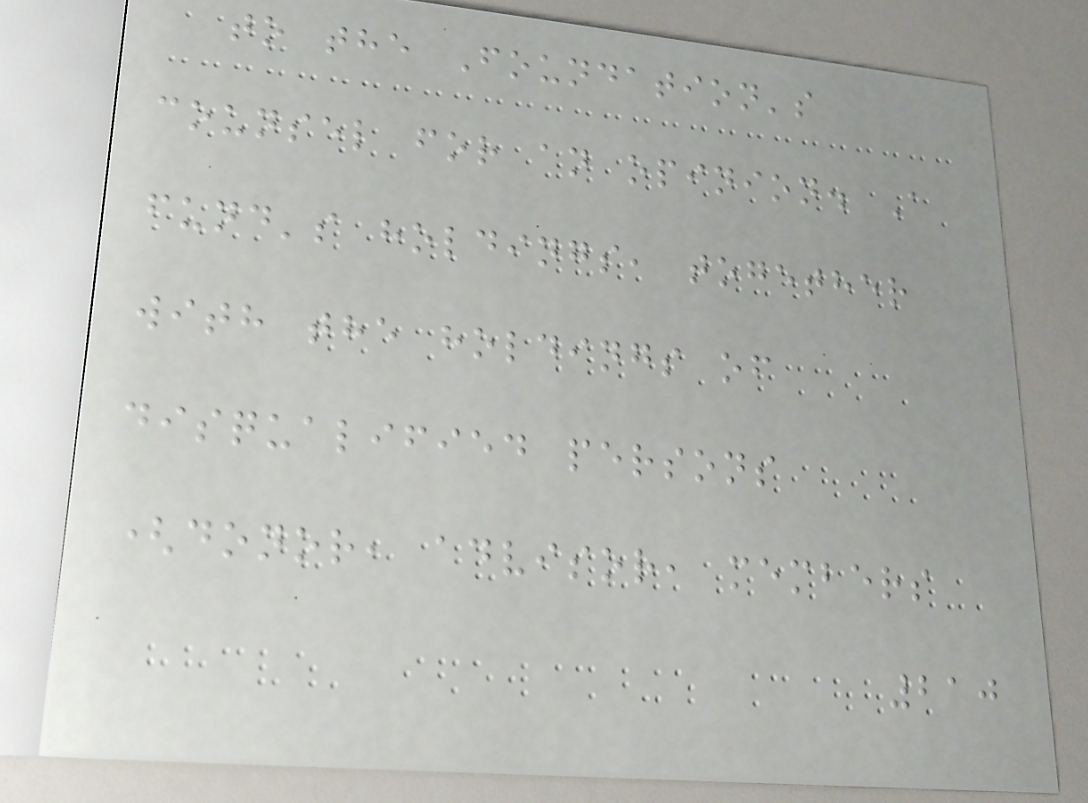to the Foundation's
counsel for an opinion. A
fund's holdings, together
with the holdings of
disqualified persons
(donor, advisor, members
210
